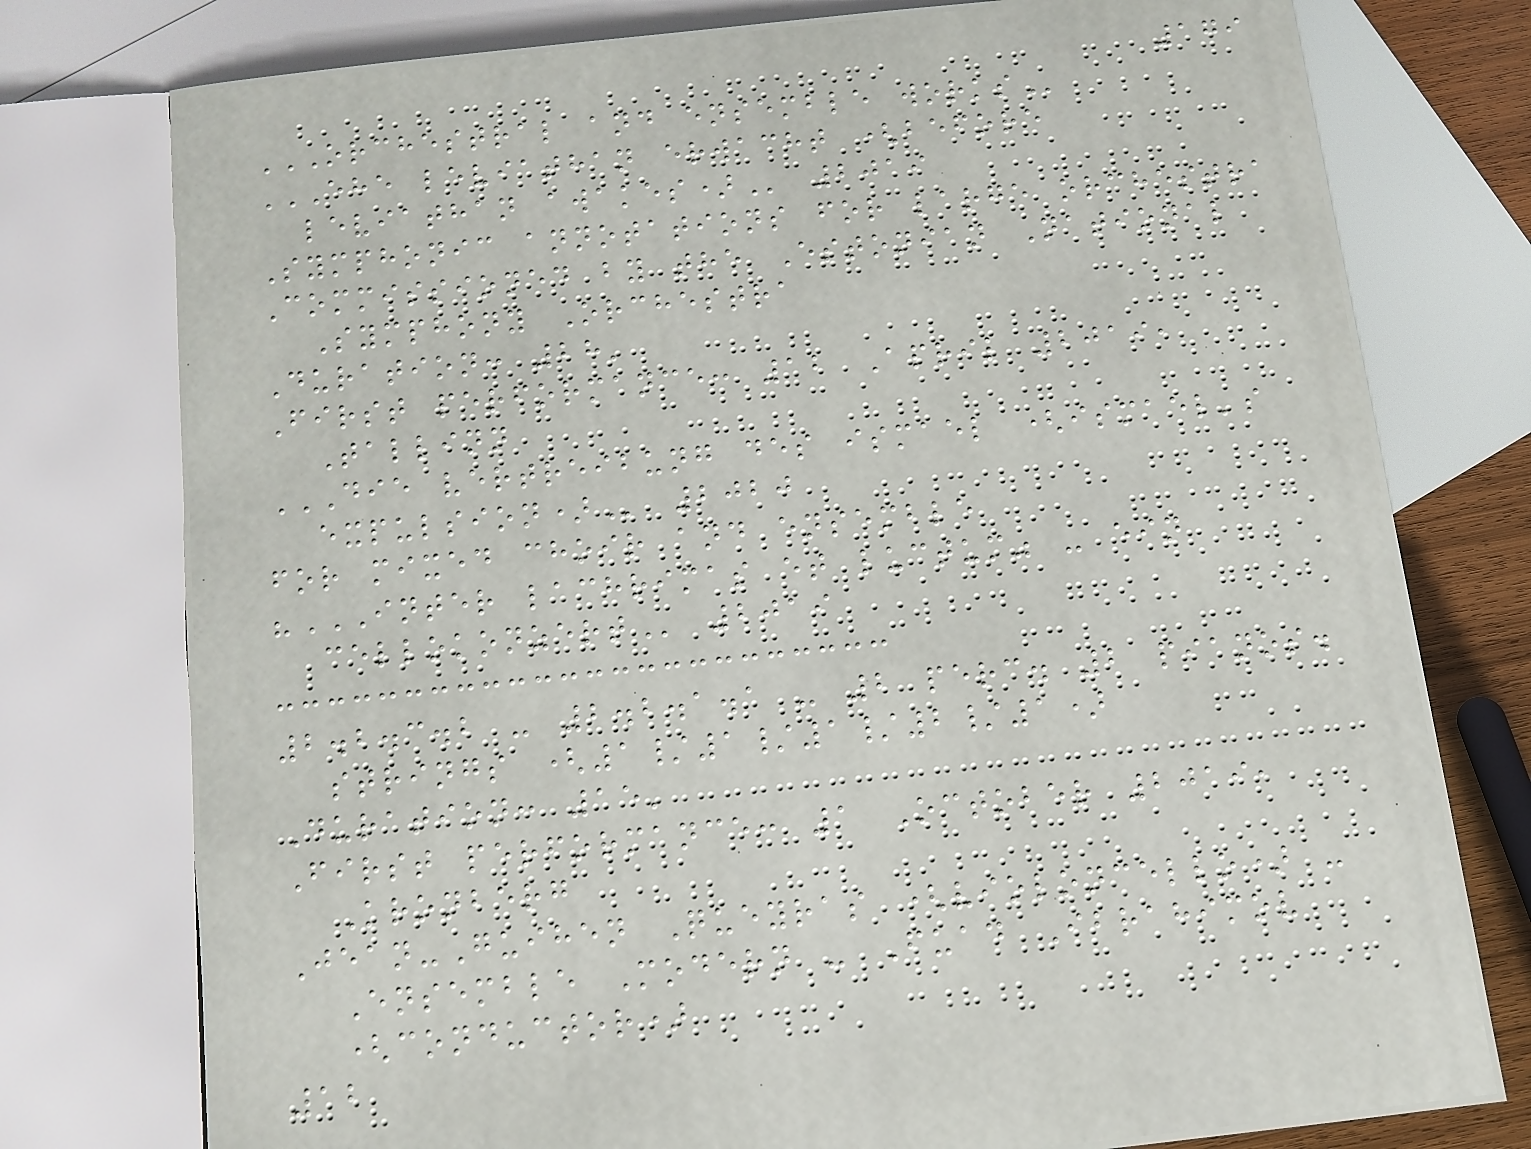179
ORCHESTRAL AND ENSEMBLE WORKS
EHE LEVIATHAN ERWACHT (BEFORE
LEVIATHAN AWAKES) 2019
Symphonic annotations for large orchestra
Commissioned by the Estonian National
Symphony Orchestra
Duration: 28'
First performance: 12 April 2019,
Tallinn
DIE VERTREIBUNG DES ISMAEL (ISMAEL'S
EXPULSION) 2020
for mixed choir and ensemble
"INTER LACHRIMAS ET LUCTUM" - EIN
CELLOKONZERT 2019
2.2.3.2 - 2.2.1.1 - 2 perc. 2 pianos.
strings (1/1/1/2/1)
Duration: 15'
First performance: 1 October 2019,
Kronberg
Jean-Guihen Queyras (violoncello) -
Ensemble Modern - Fuad Ibrahimov
(conductor)
12
